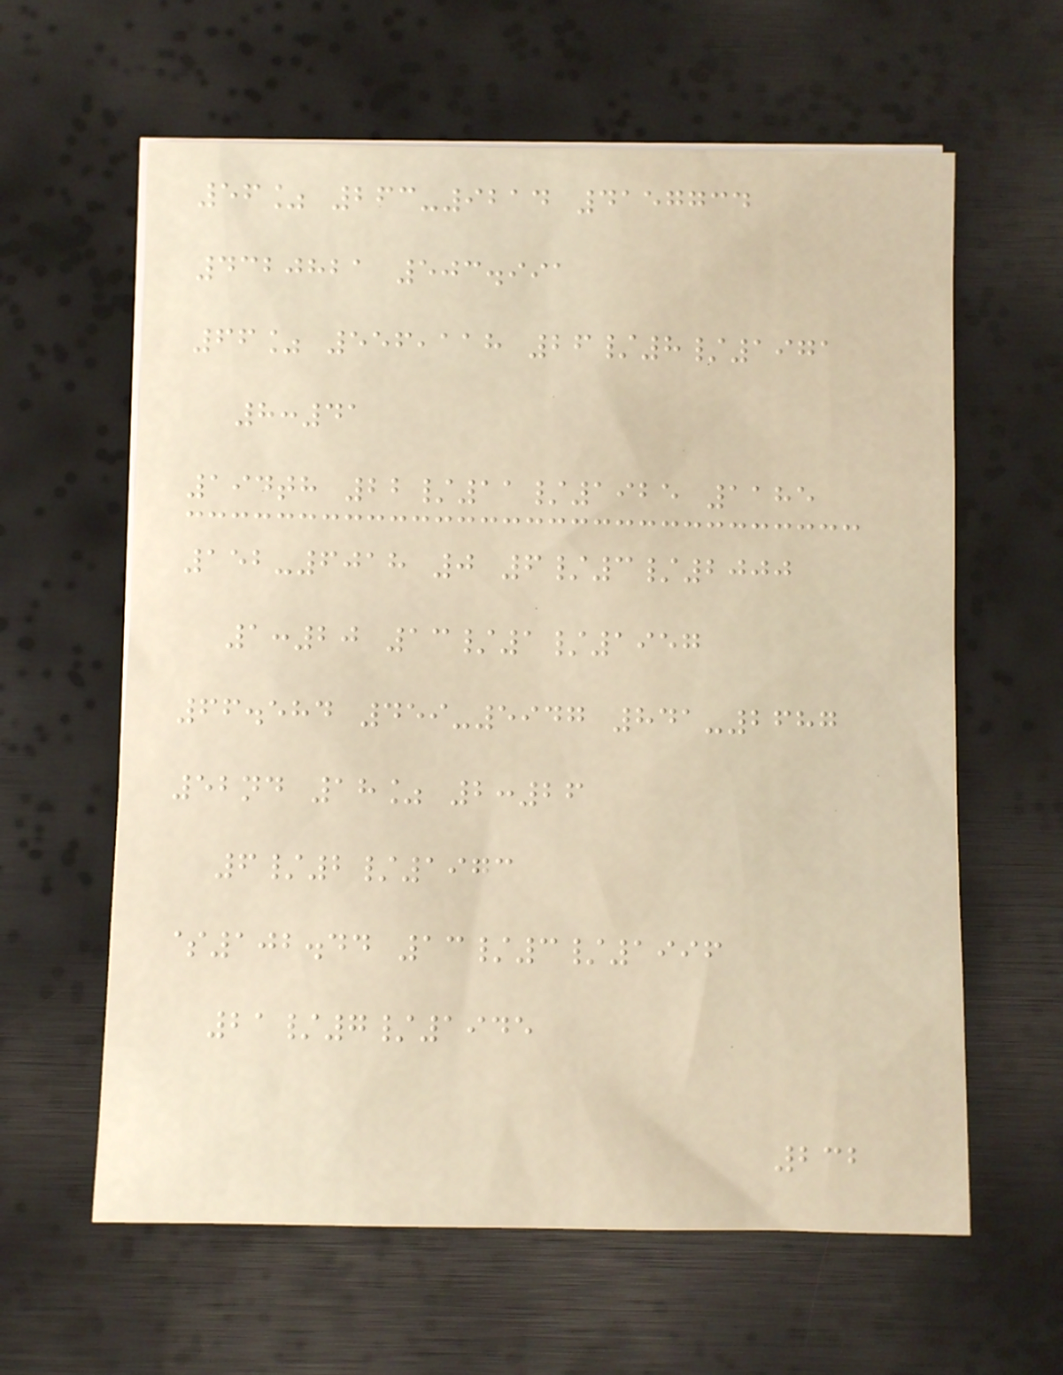56% 263-9214 4157734
4320821 503.991
66% 556,118 26/8/1971
8:41
194th 22/11/1925 1185
152-6018 0 6/3/2000
1:20 13/1/1957
66.584 459-5947 841-2687
52nd 18% 2:26
6/2/1973
$102.44 13/3/1996
21/7/1945
232
